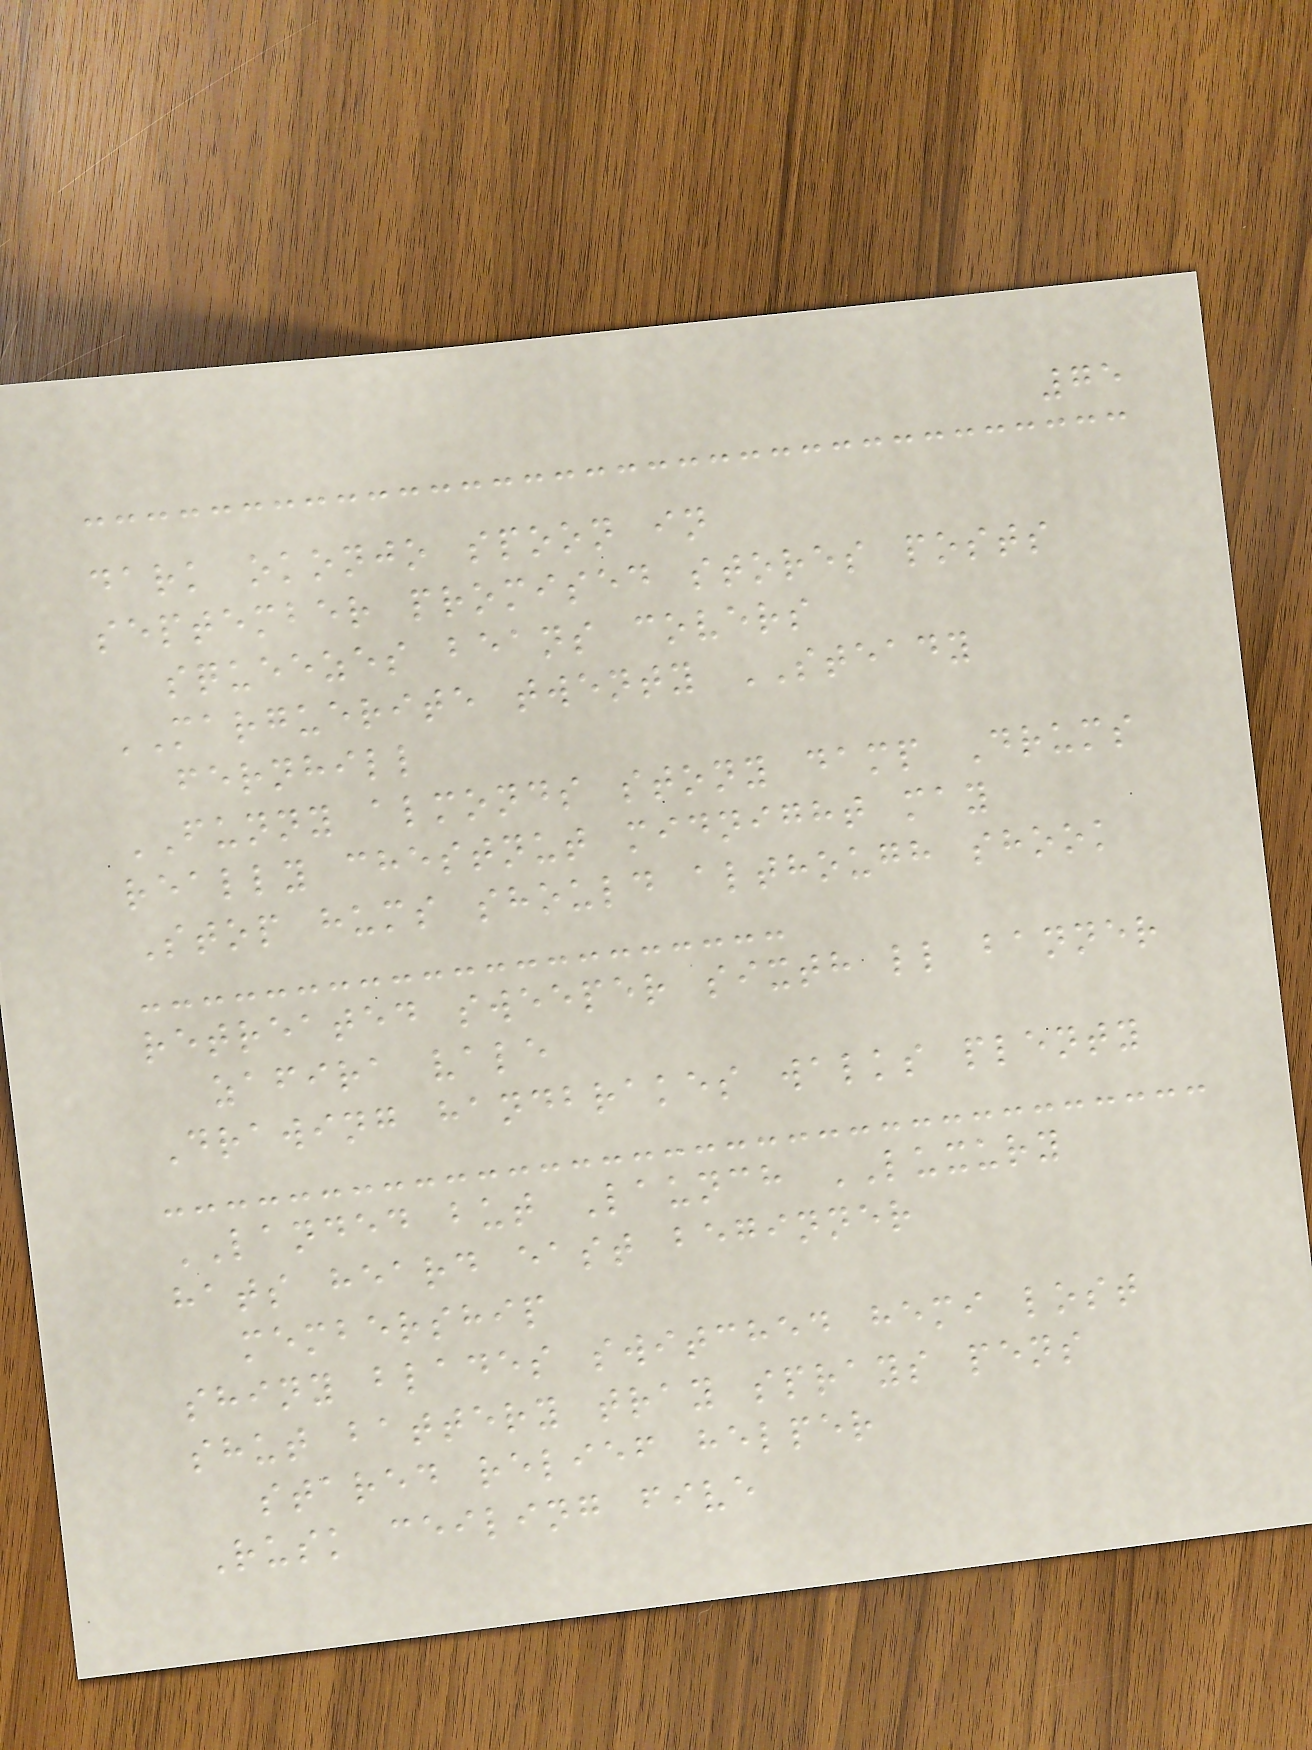75
dark okonjo spoon in
september promised stores posts
squeezes beans covers
MARGUERITE twenty STEADY
fernhill
FUNNY almonds stony damp Drums
really chestnut midnight may
Stop hums should although shook
retreated sweeper sixth ll banner
zafira vale
Drawing handbrakes walks plenty
LANDED but Launch LUXURY
hats heard east beginner
membership
shiny blades switched hemi lost
shut battery tray sprays pens
stared relief helper
Rusk ceiling five
